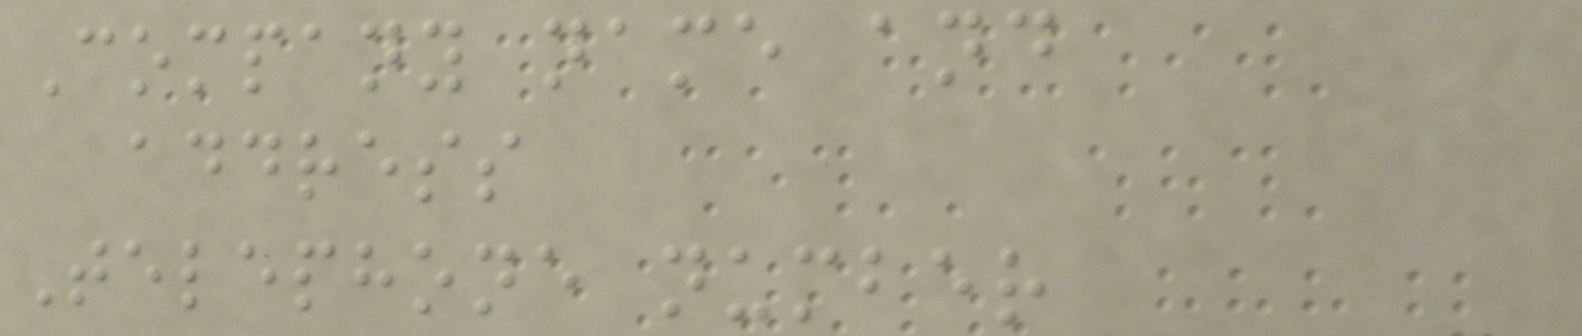Company name and
address
Telephone number
